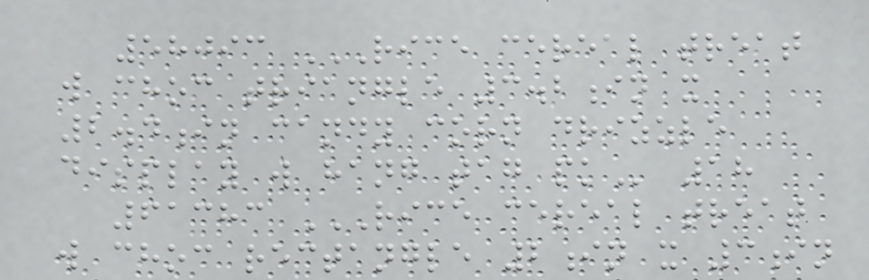58093 RICE CEREAL TREAT
W CHOC TRIANGLE 3.2IN X
2.4IN CANDY CORN DRIZZLE
DISPLAY W HANG TAG PK 18
61383 RICE CEREAL TREAT
W CHOC RECTANGLE 2IN X 3IN
